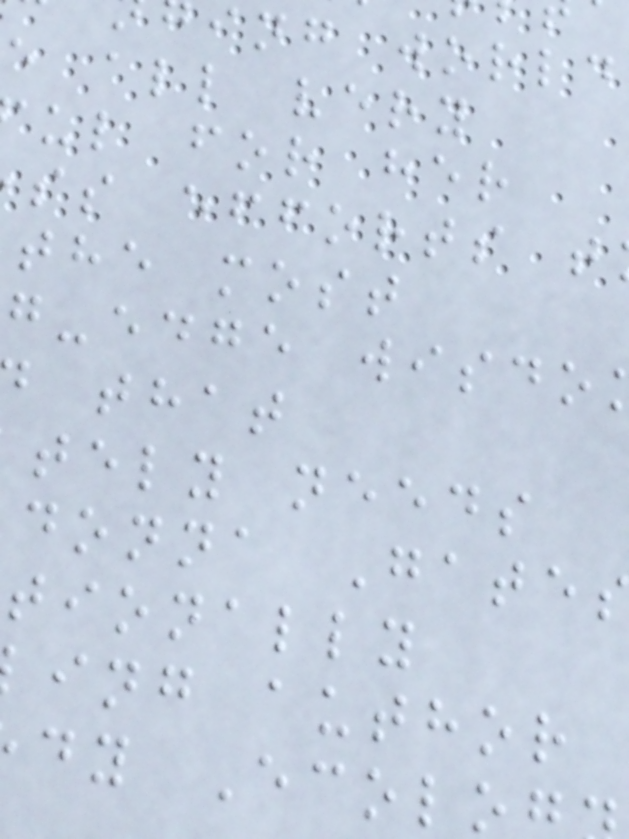ing world
e all very
ul for her
ss efforts t
the most
g-edge wisdo
that
tely needs
donna Gate
tionally
ing author
dy Ecolo
